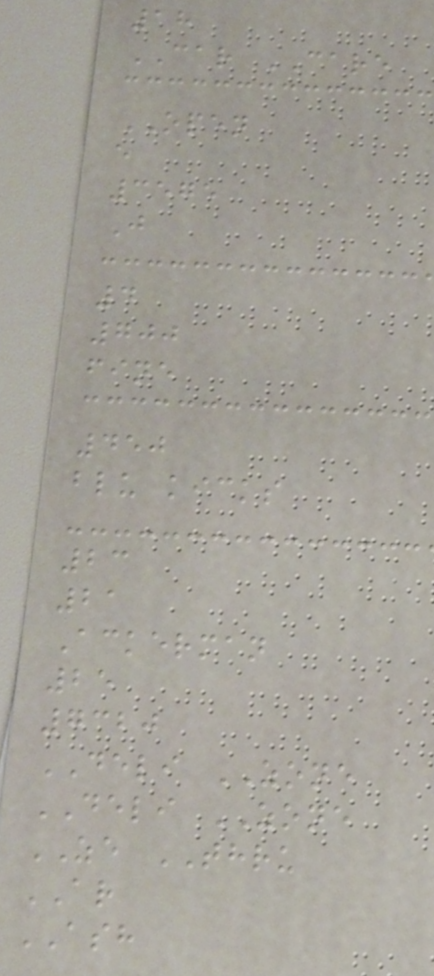18
CAR CARE
OPEN
e
3575
J
4
700
fine
450
blu kicks
23
21
Ackerman
25
7320
DELI ZONE
DELI ZONE
ZE THRU
AR
ASH
